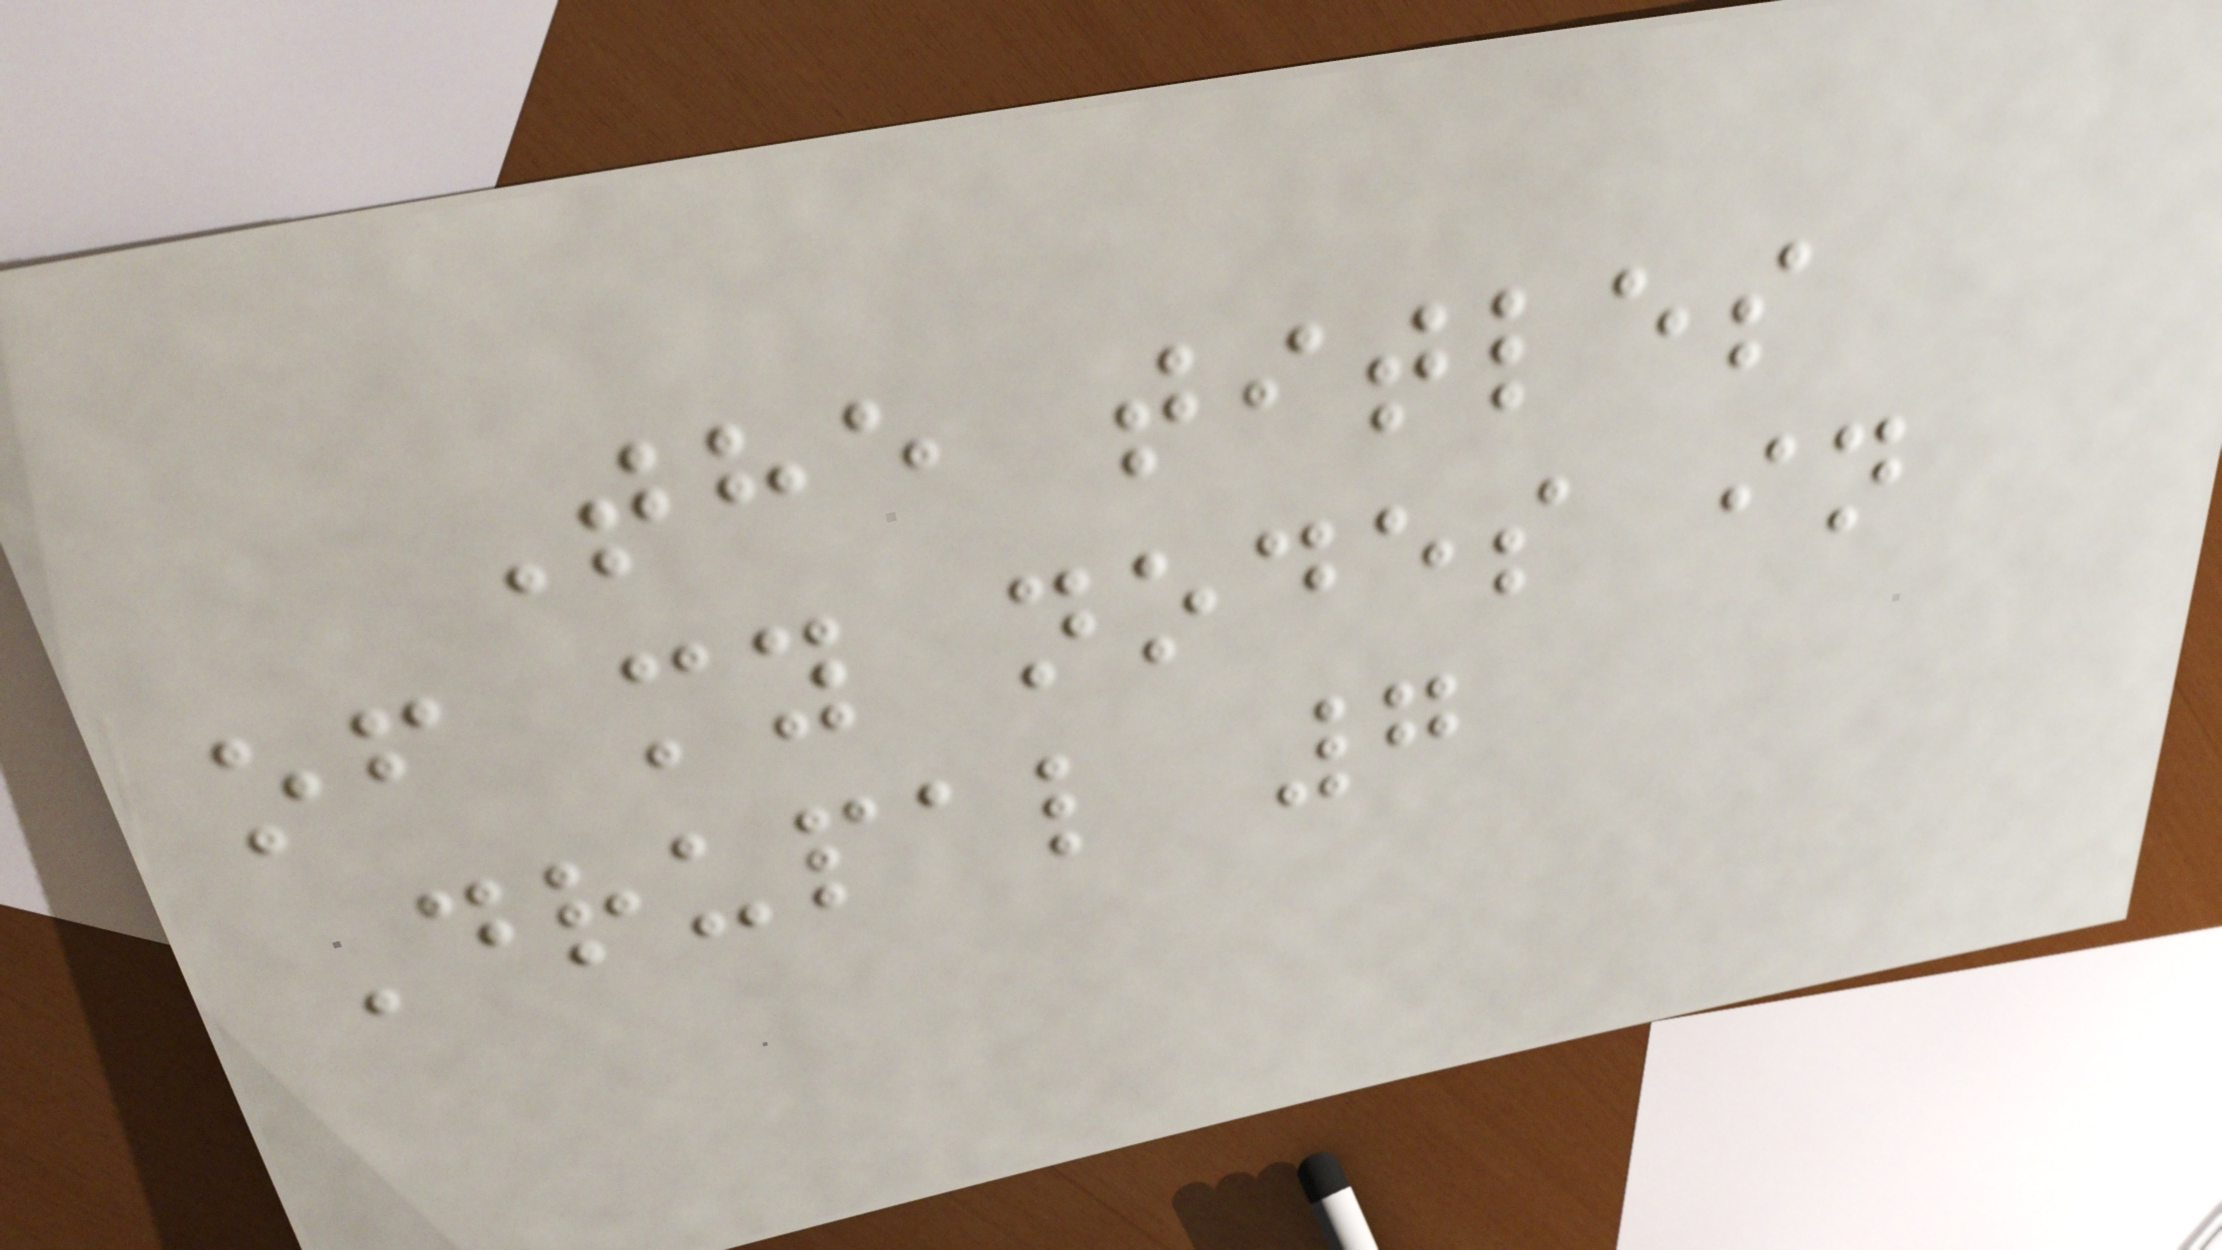The titles
of my nodes in
Drupal 7
